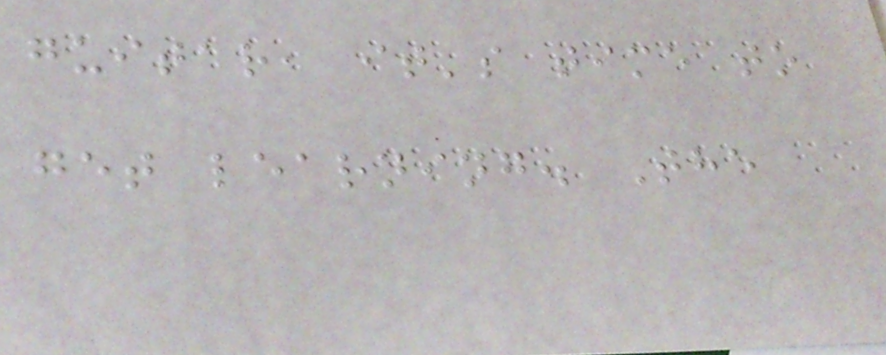guitar, it's time to
get learning. The
